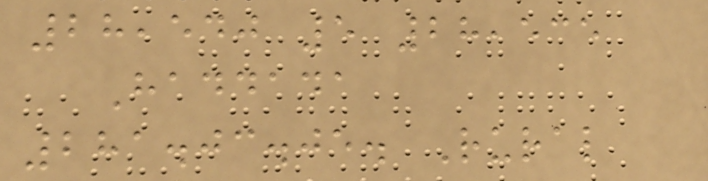28,540 5 28,535
Haddada
281.03.05. Rural
